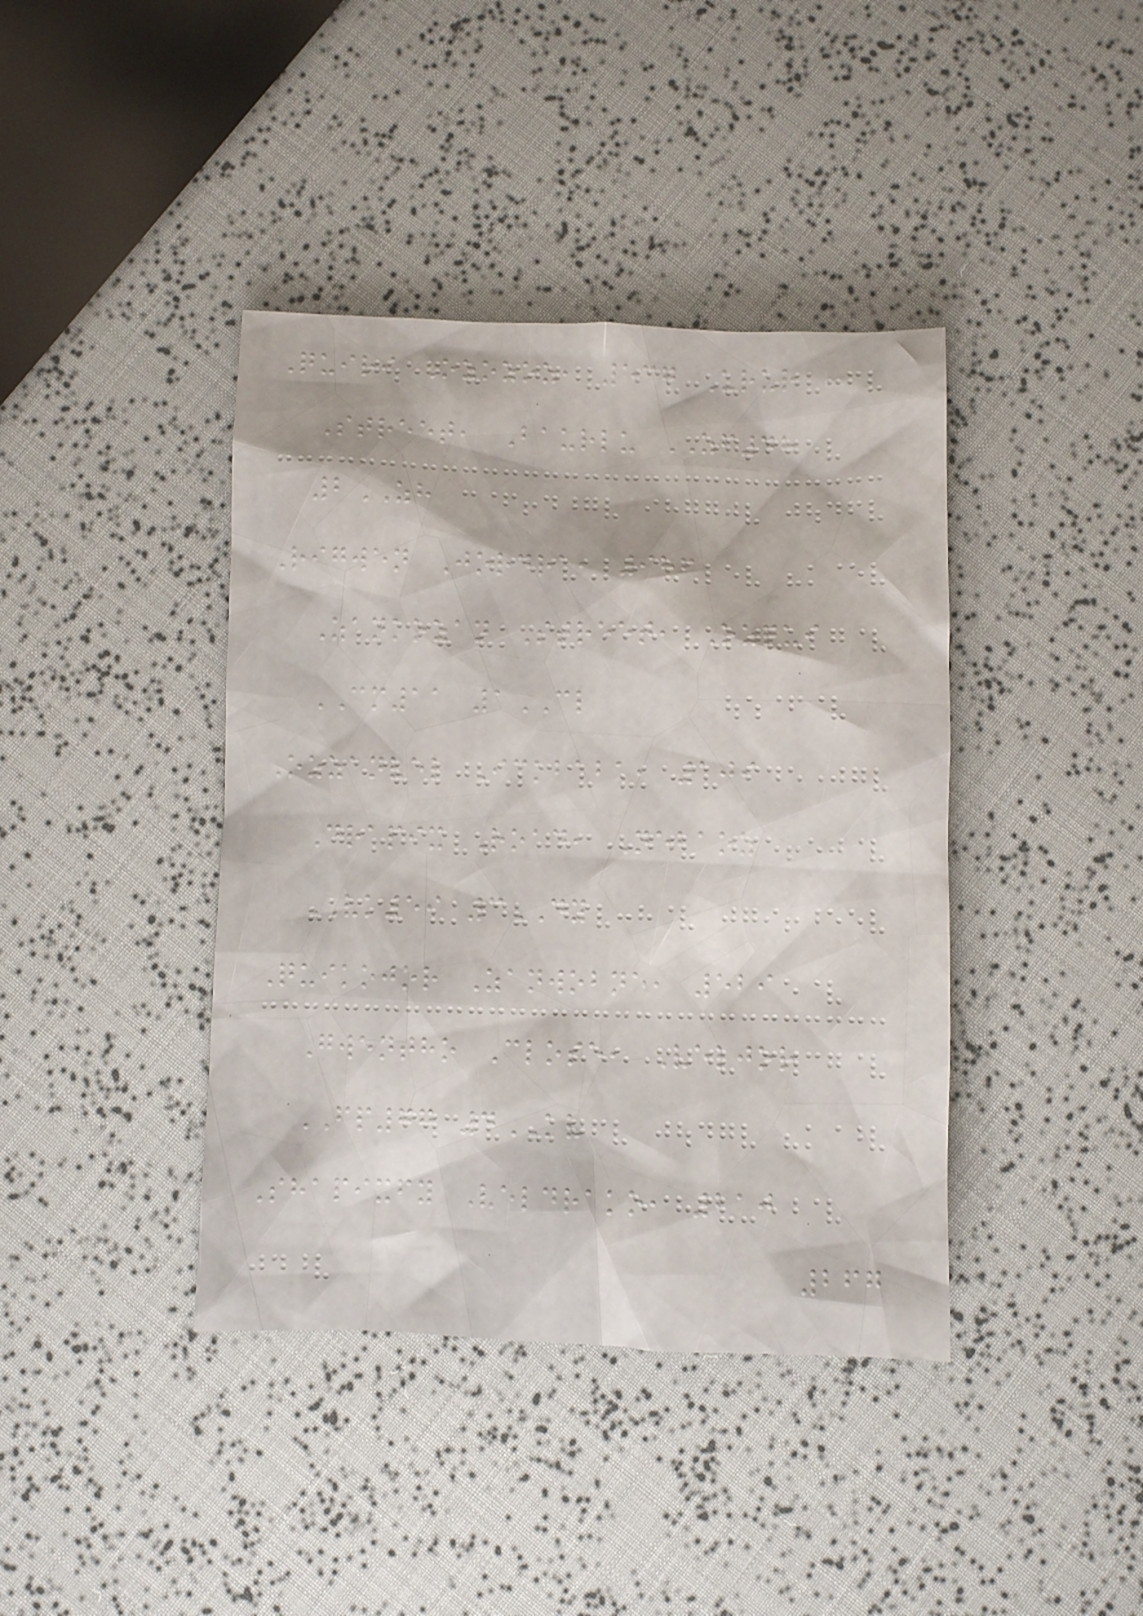Quiri Ozozoz, 537 Urur
Street, Baurlu ZF48
2ZH
Rigwen Jordra, 986
Zankozan Street, Ozqui
CM11 1CL
Ozzanvel Ickbaba, 109
Drapix Road, Nebaoz
VK59 3DY
Quikojor Zanwobne, 529
Gwentho Close, Veljor
FP77 4KV
Shapixfy Veldrako, 210
267
